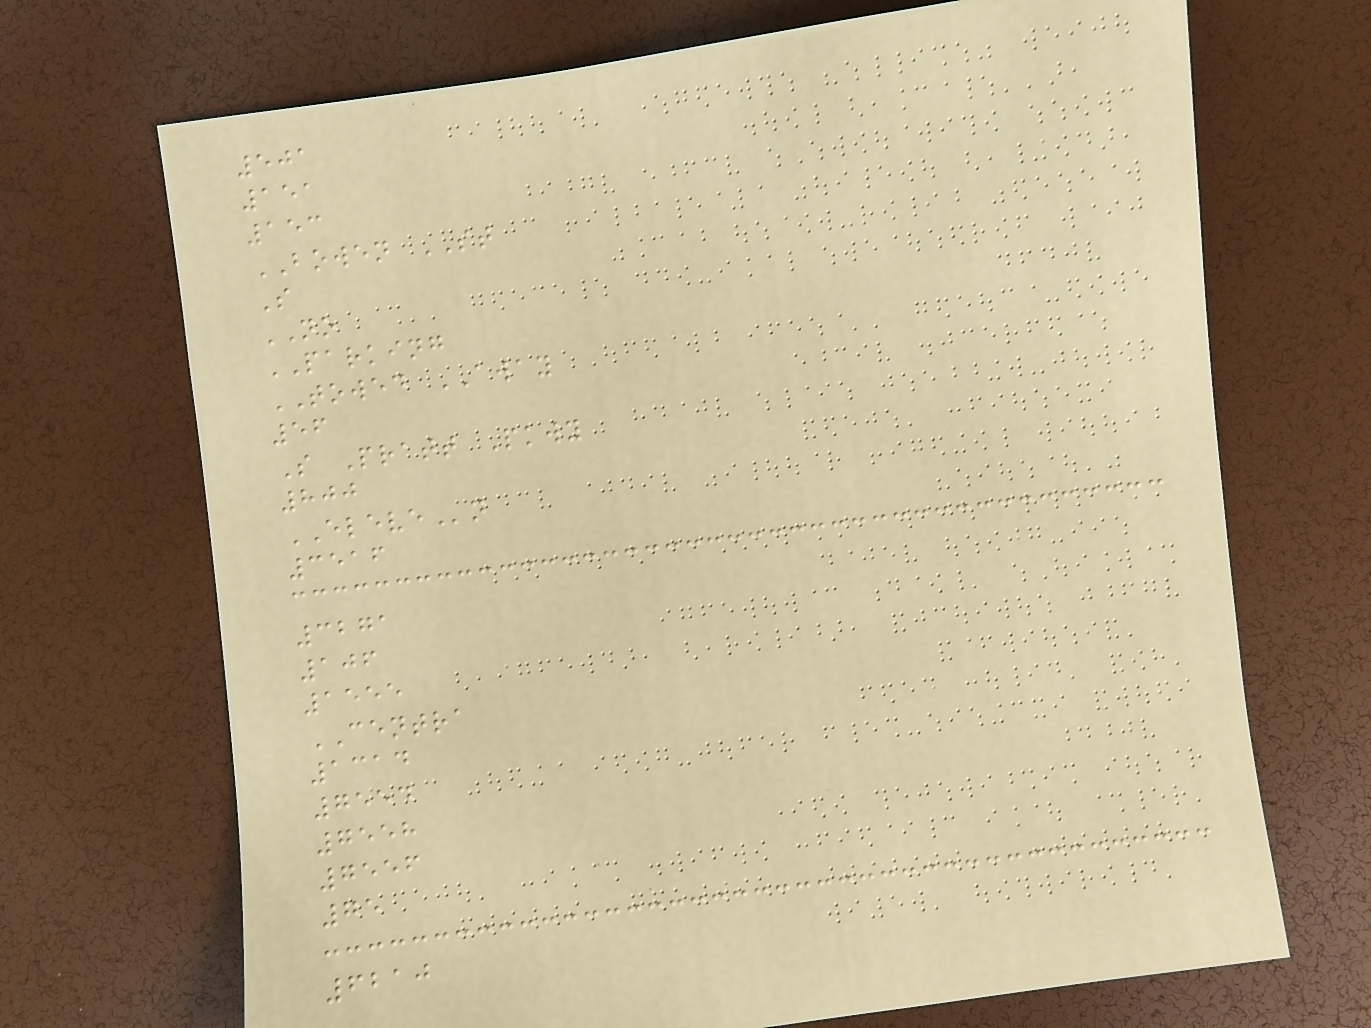501
151
153
BOWEN ST
S
NO
PARKING
TOWED AWAY
56
S Pratt Pkwy
800
ELEVEn
3516
3271
106
1555
CENTRA
1314
7554
7558
7556
75
6210
